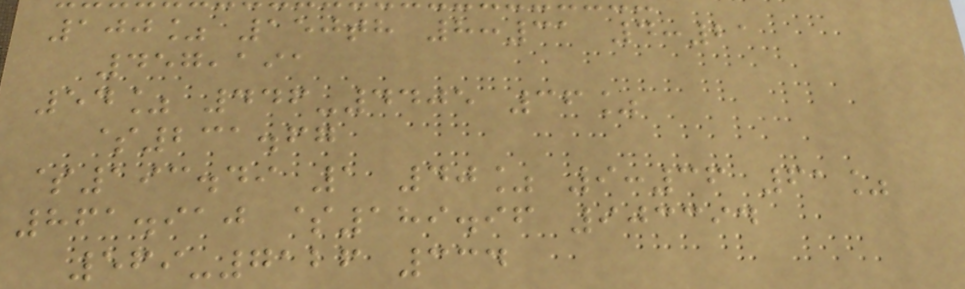100% 150th 8:31 4:21
457,191
54% 446-4405 36%
$231.67
$193.49 1 40% 9:36 61%
861.910 $189.96 903394
569-7126 334
